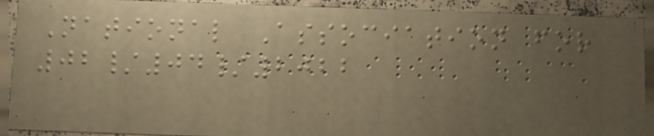National Association for
02/04/2022
